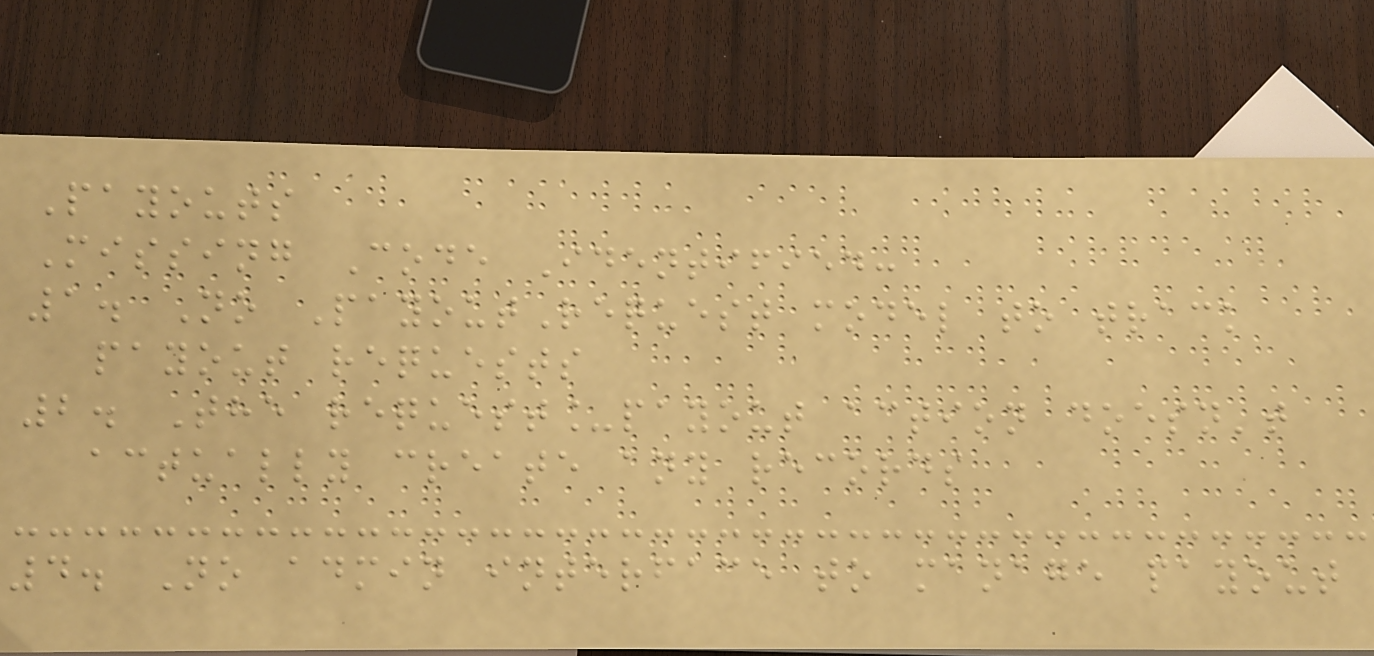Payouts
Missing Code Identified:
1. No PayoutRequest model to track
payout requests
2. The request_payout action doesn't
actually create any records
4. No admin interface to manage payout
